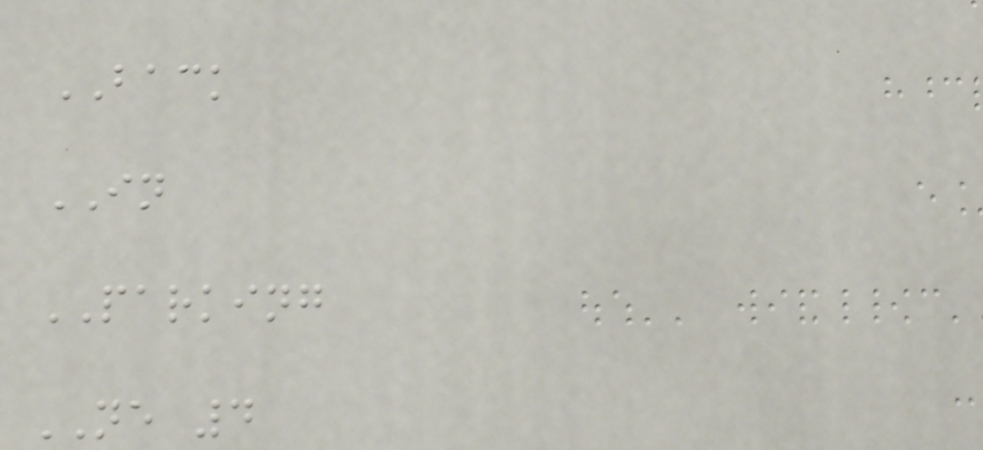BACK
IN
PARKING
NE 4
